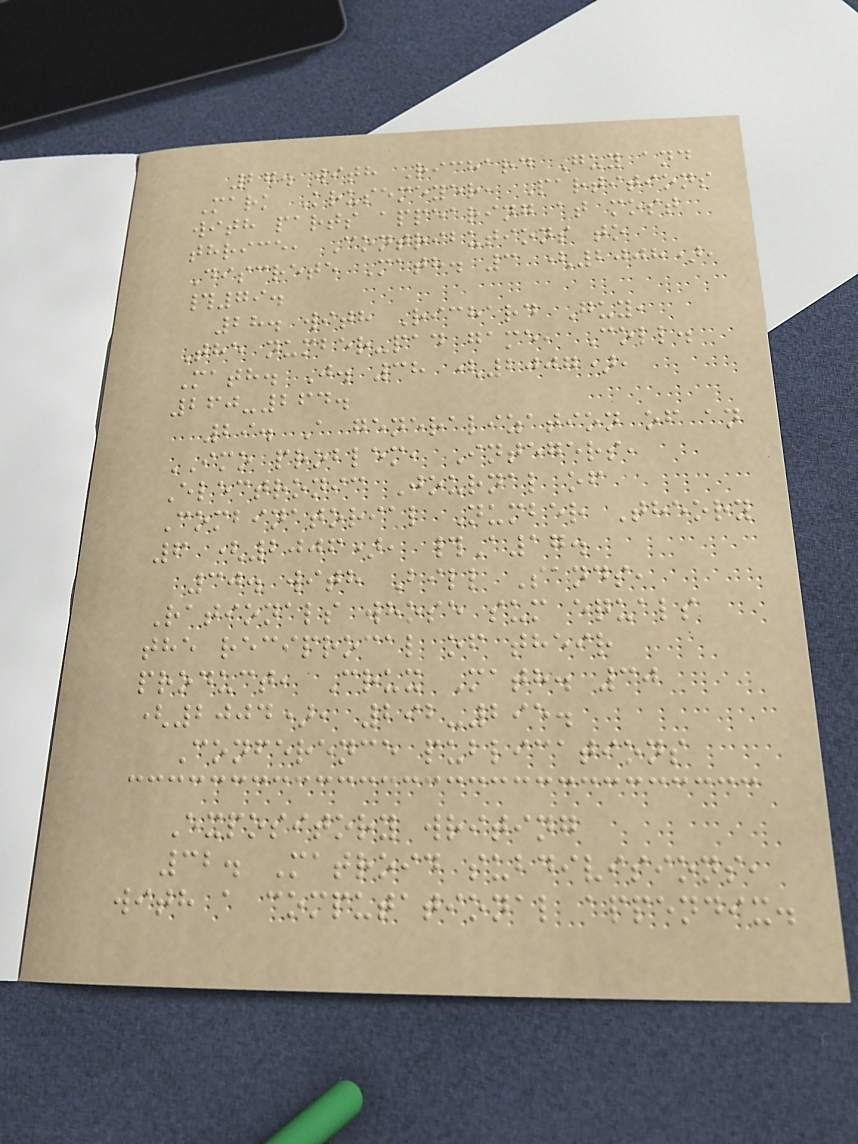27. with Richard Guy and
Mark Krusemeyer, Partitions
with parts appearing at most
thrice, Contributions to
Discrete Math. 3 (2008),
#79.
28. with Richard Guy,
The number-pad game, Coll.
Math. J. 38 (2007),
260-264.
29. A generalization of an
IMO problem, Integers,
Electronic Journal of
Combinatorial Number Theory
6 (2006), #A17.
30. with Bill Sands,
Rationals whose sum equals
the reciprocal of their
product, Crux Math. 30
(2004), 292-295.
Conference publications
Expository writing
32. Matroid subdivisions,
with a computational appendix.
